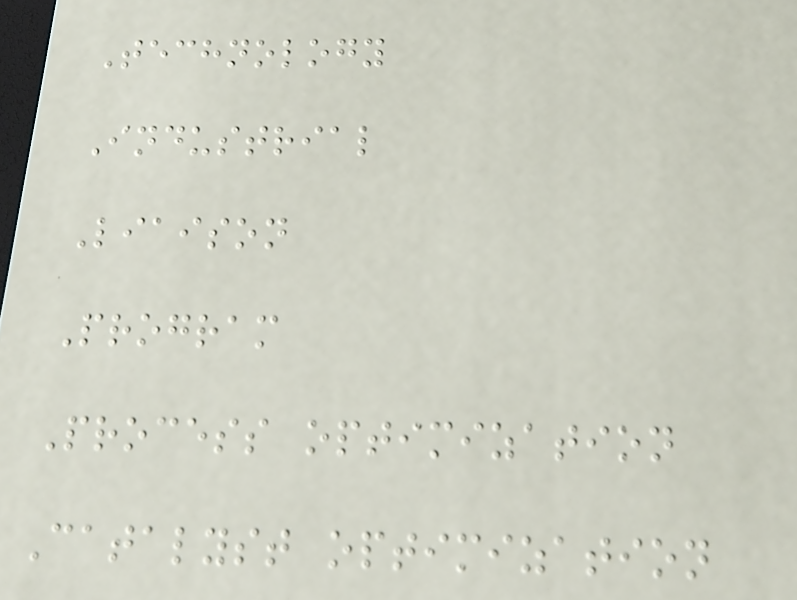Technology
Industrial
Liaison
Program
Process optimization
Catalyst optimization
